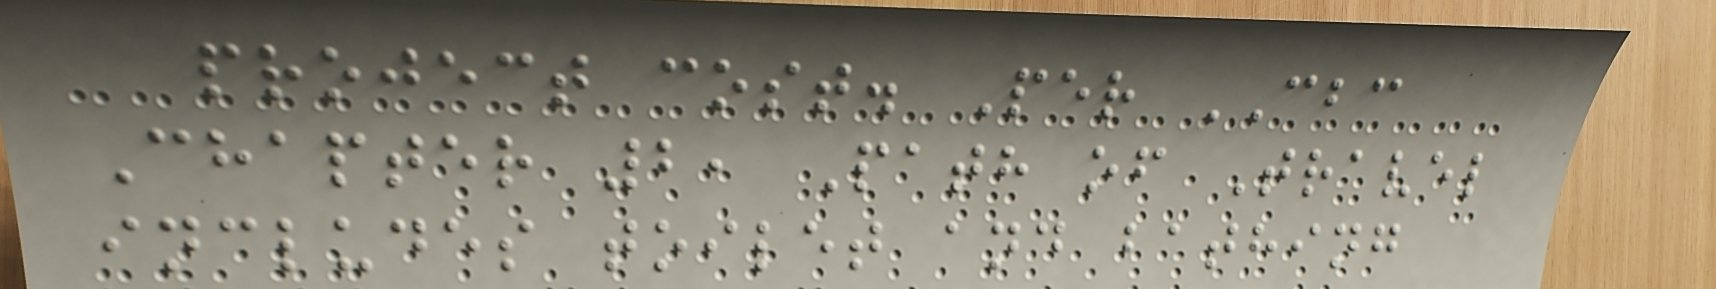project cost. Per CBC
Chapter 2, Path of Travel
includes toilet and bathing
